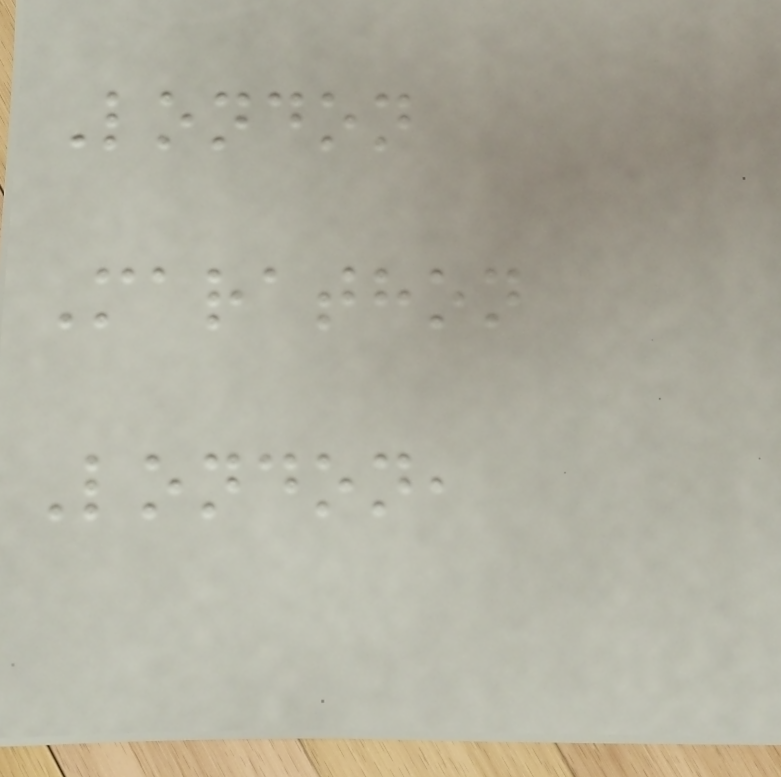London
Marathon
London,
